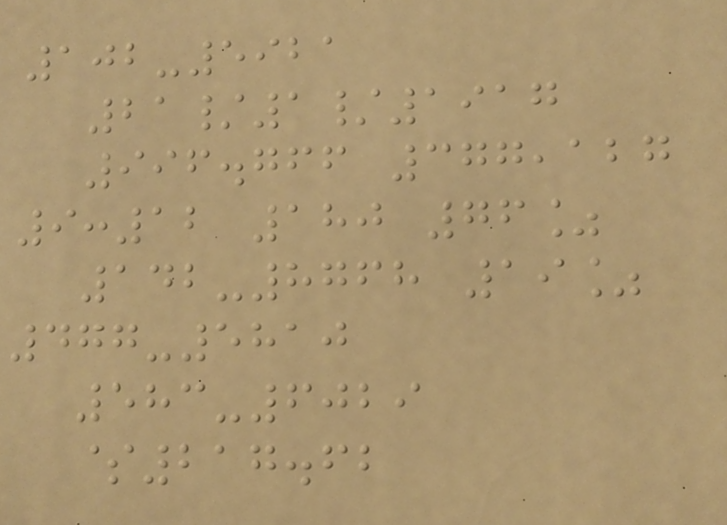102-5921
21/1/1917
996.766 377,127
9:12 180 76%
142-8768 19%
477-5810
583-6029
$217.62
